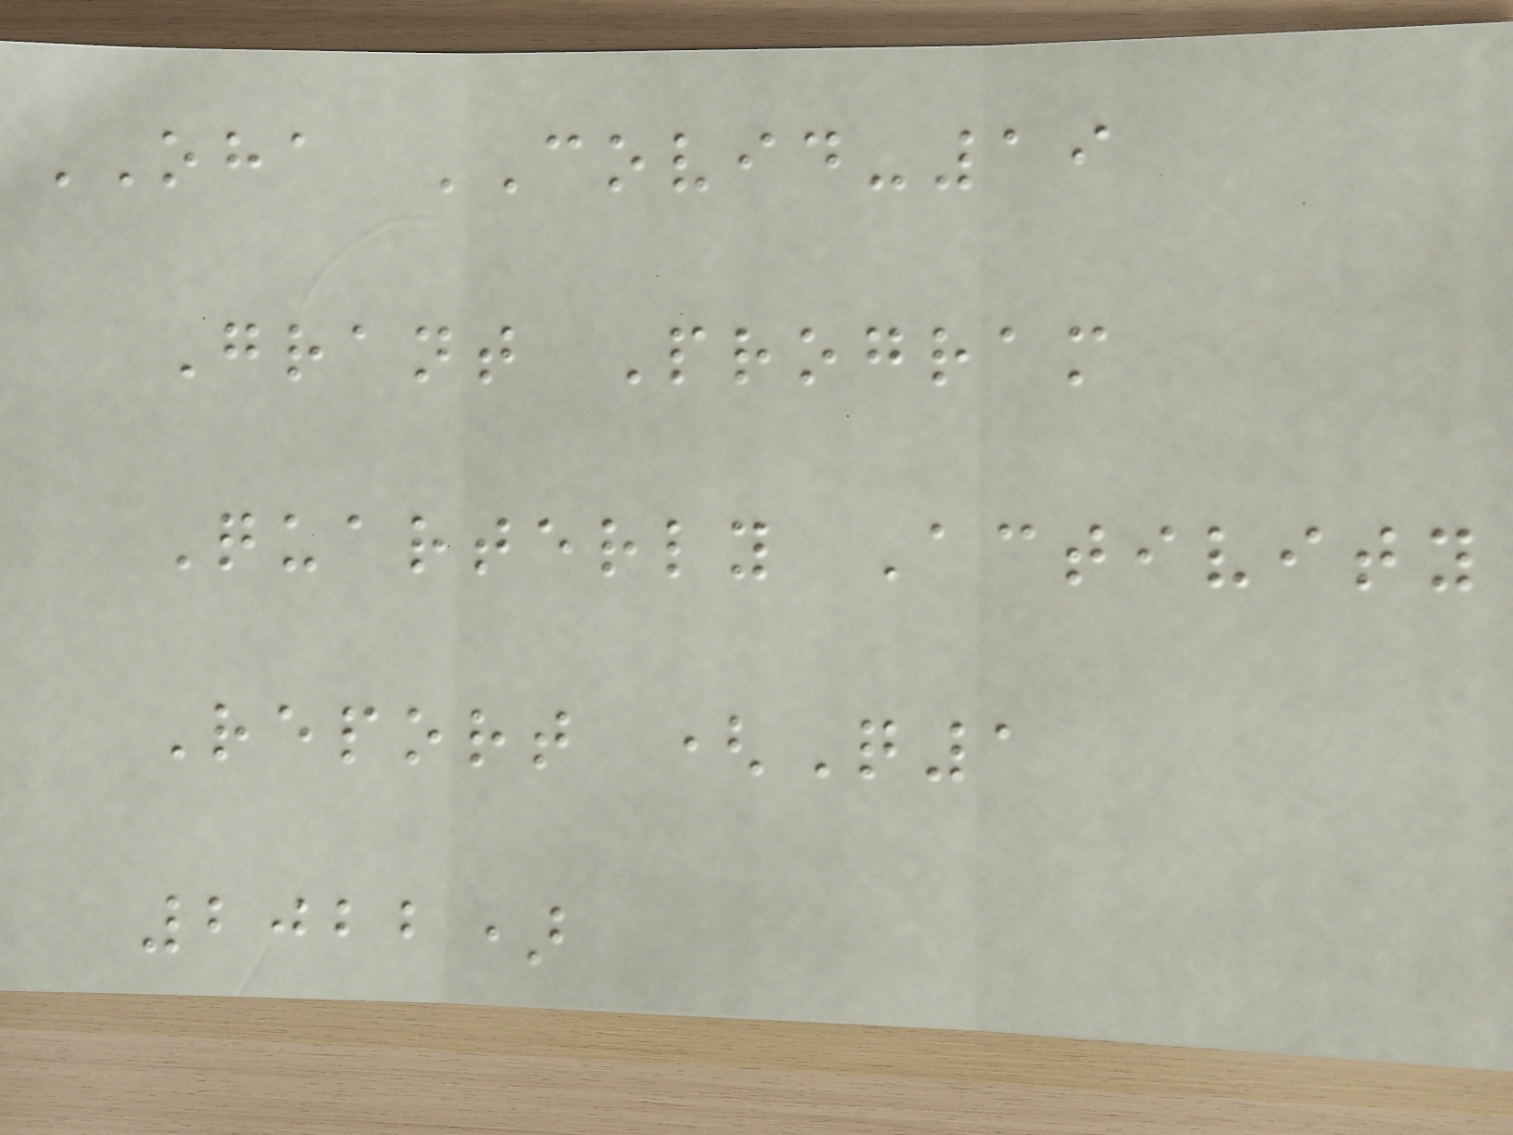OHA COVID-19
Grant Program
Quarterly Activity
Report (Q1
2022)
